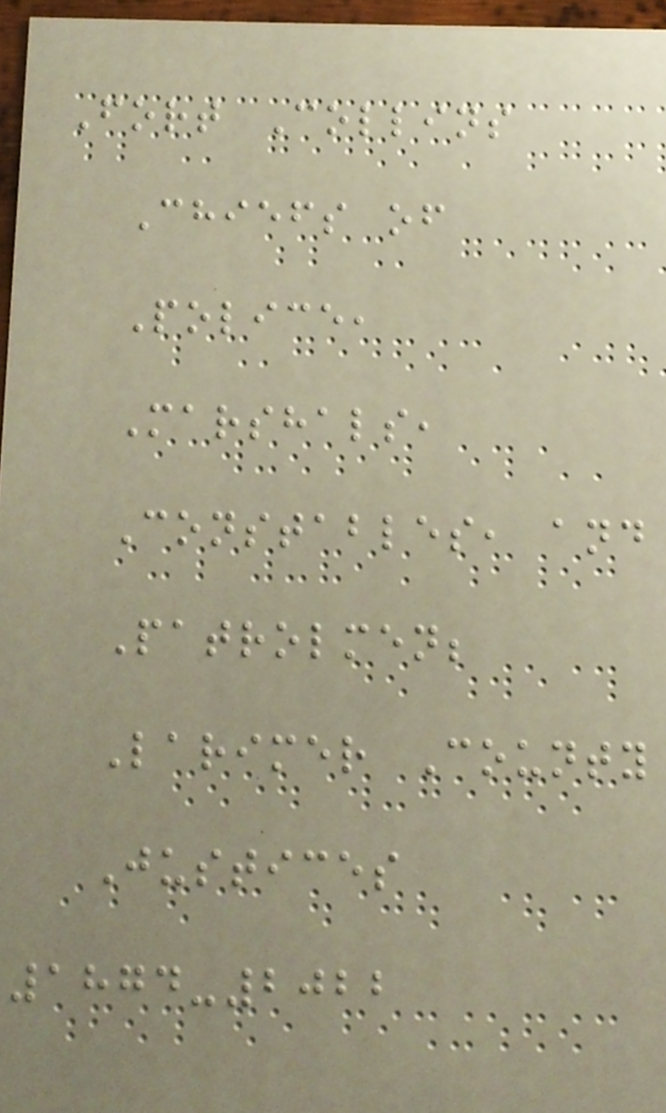Fort Collins
Chiefs of
Police,
Marshals,
Constables, and
Patrolmen;
Larimer County
Justices
1874-2022
